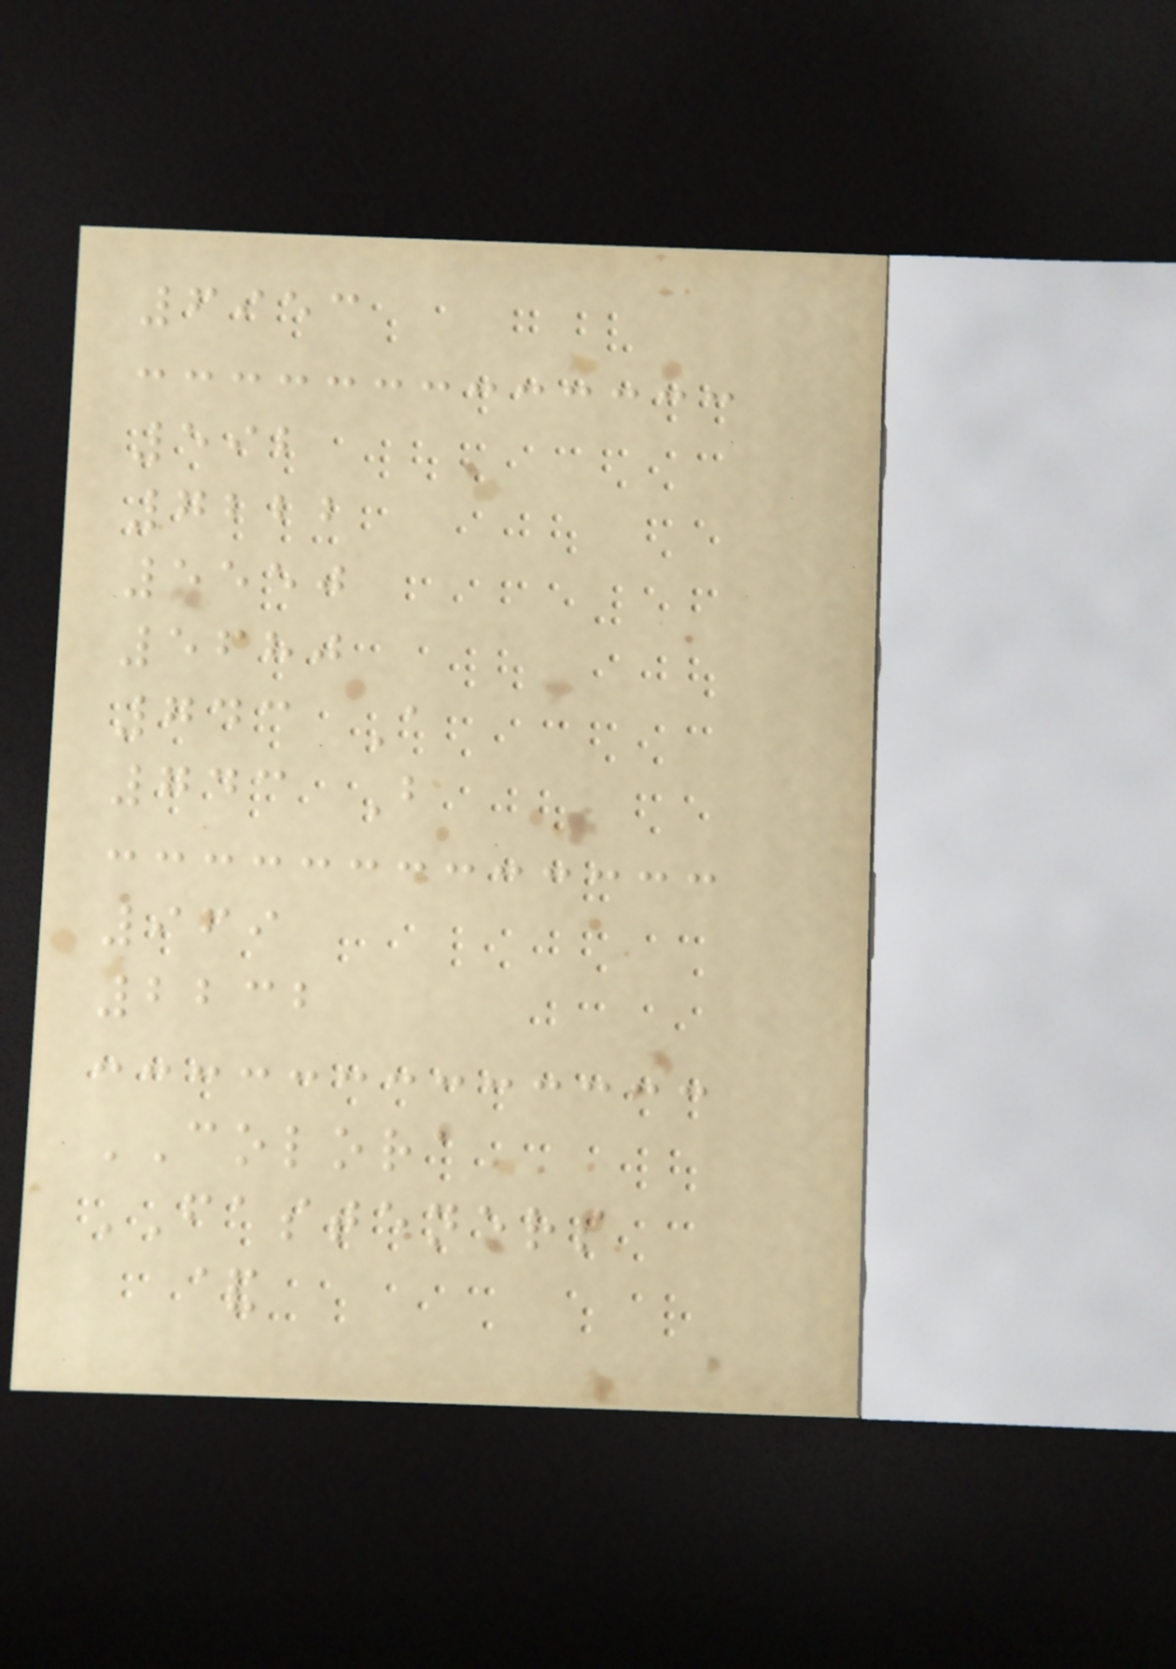6953
592
7222
5550
5680
743 A
743 B
969
2232
COLORA
FASTENERS
&
